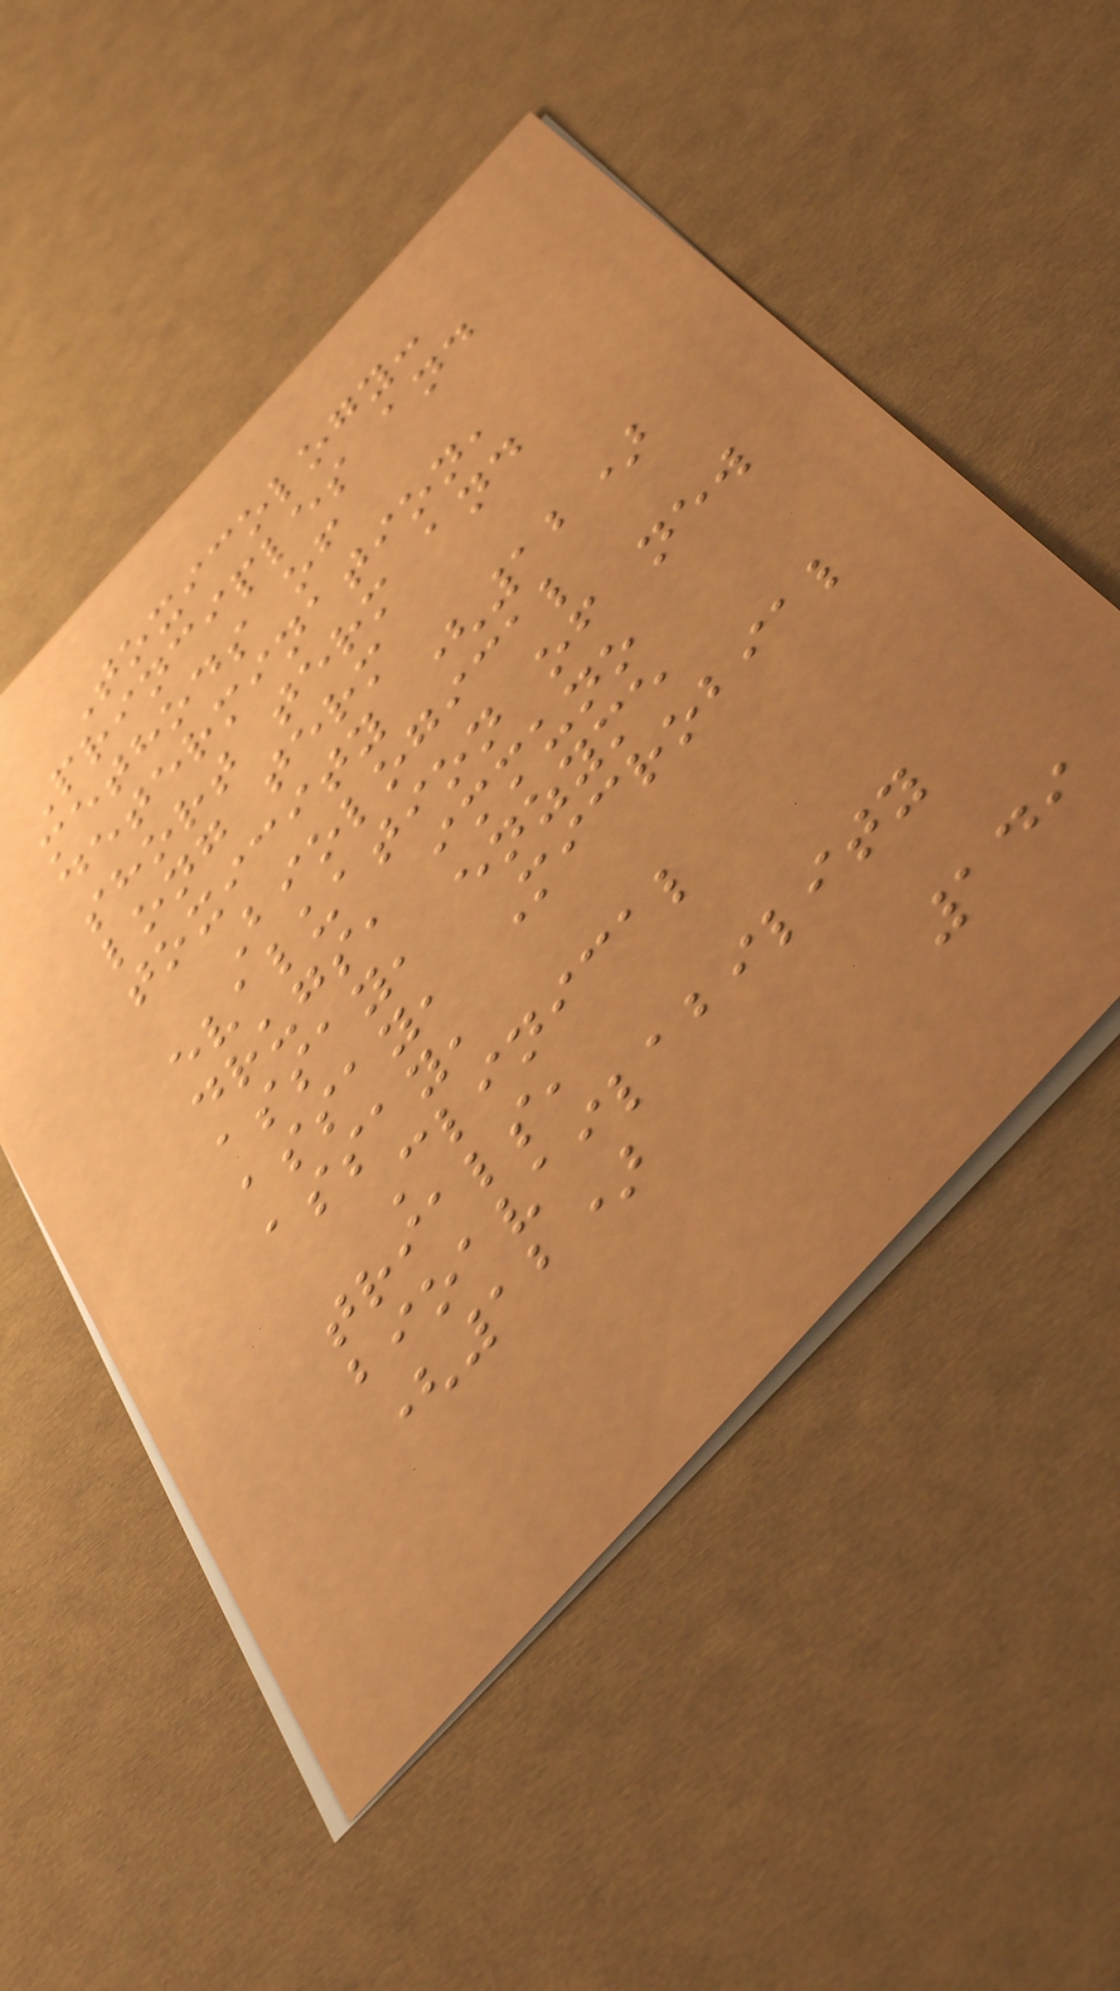Toxicology:
Principles and
methods of
determination,
short term and
long term
toxicity (12)
Biological
evaluation of new
drugs, immuno
assay, enzyme
assay, Microbial
assay,
Clinical
trials,
bioavailability
(12)
149
